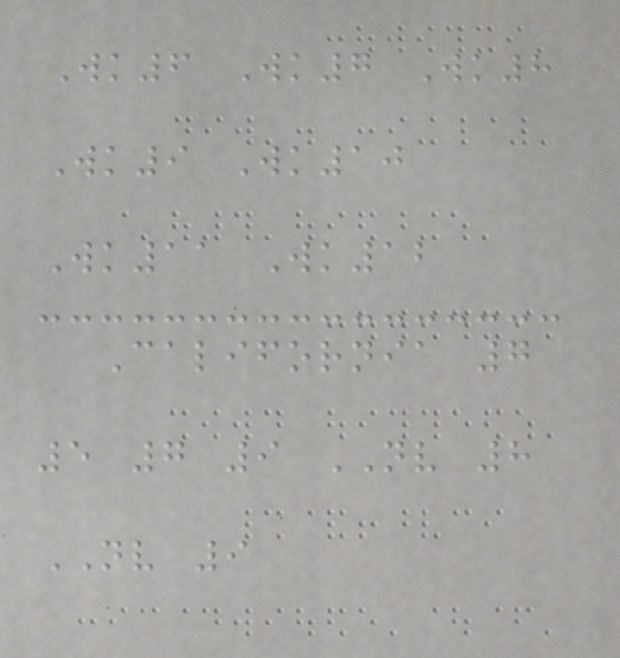Wk6 Wk7 Wk8
Wk9 Wk10
Wk11 Wk12
California 7
5 7 9 NV 8
NV 9
